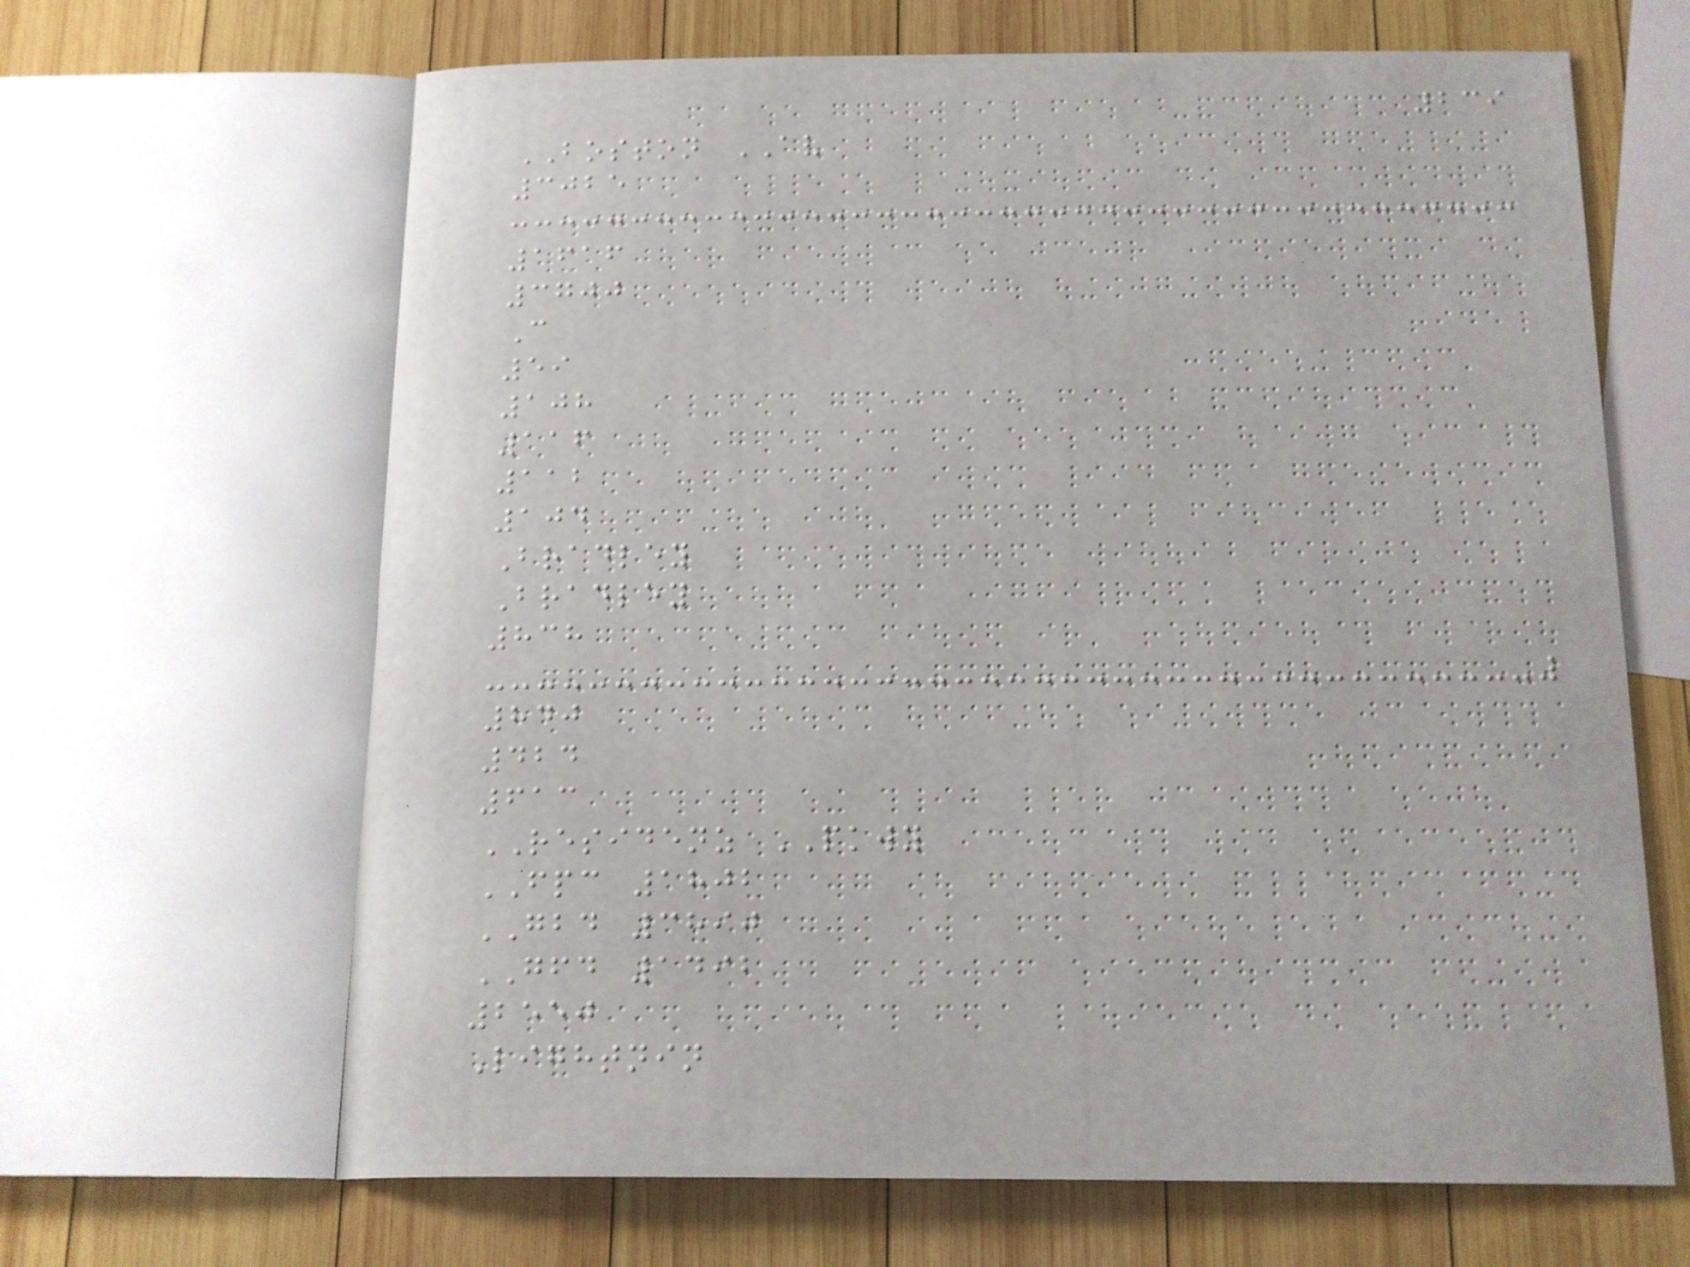239
BOSTON AV
3025
1616
3700
C
59
108
116
112
104
Bradley
Bradley
838
840
424
613
RESIDENZ PKWY
FPC 1802
GBD 3890
GFD 1492
2550
Lightnin
